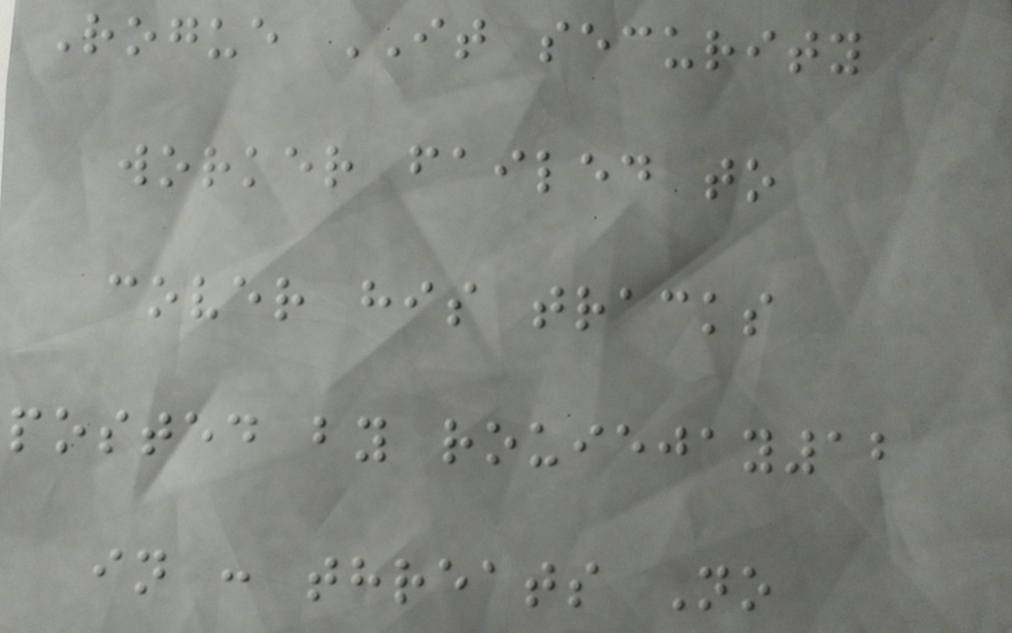Rogue IT security
worker failed to
cover his tracks
posted by rouiejay12
in : threats No
